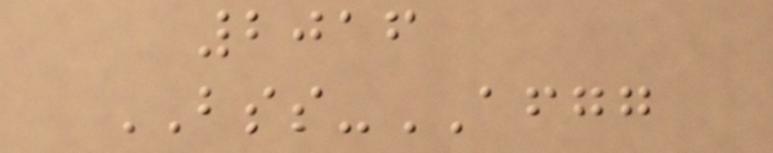2016
BSS-AFGG
